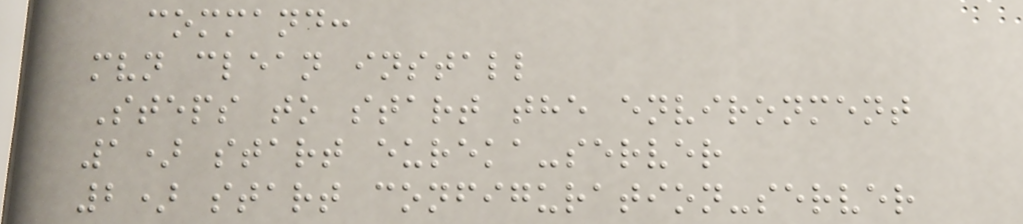command:
mvn clean install
Steps to start the environment
1) start eureka-server
2) start configuration-server
